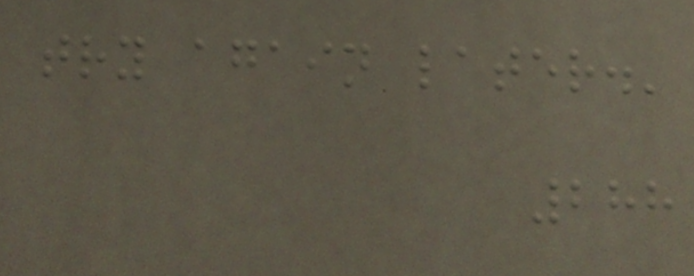try again later.'
288
